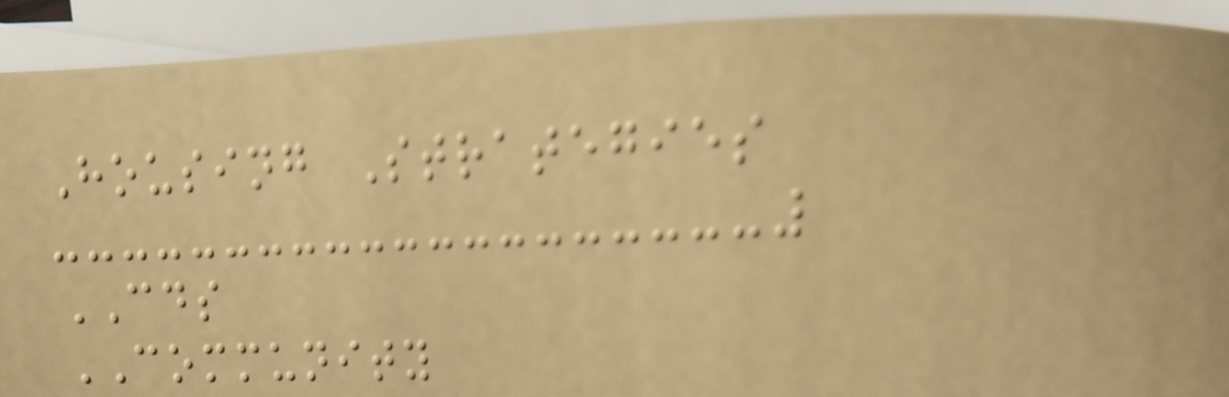Housing Strategies
CDS
COMMUNITY
